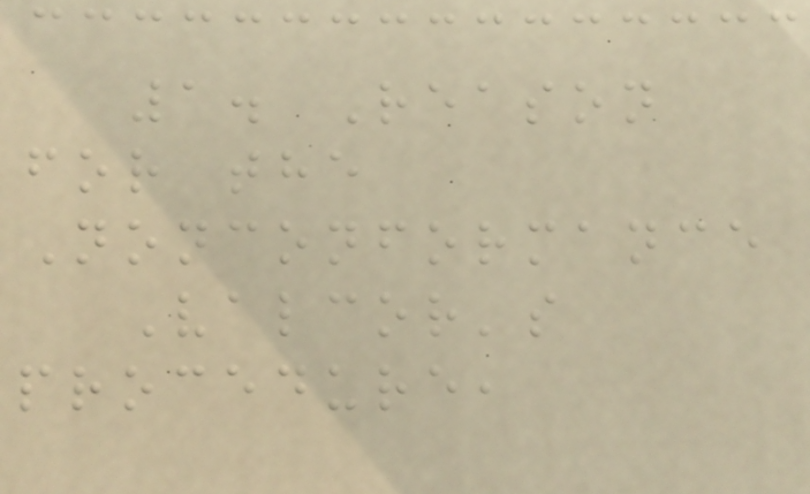1. Reason
for the
Nonconformance
Valcor's
procedure,
